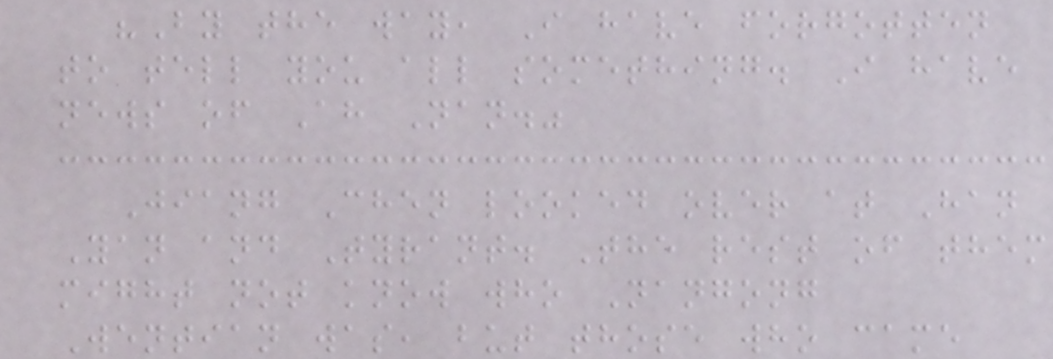"By the way, I have forgotten
to tell you all something. I have
news of Ah Nan."
Jiang Chen looked over at Han
Yan and Tyrant. The rest of them
might not know who Nangong
Wentian was, but those who came
